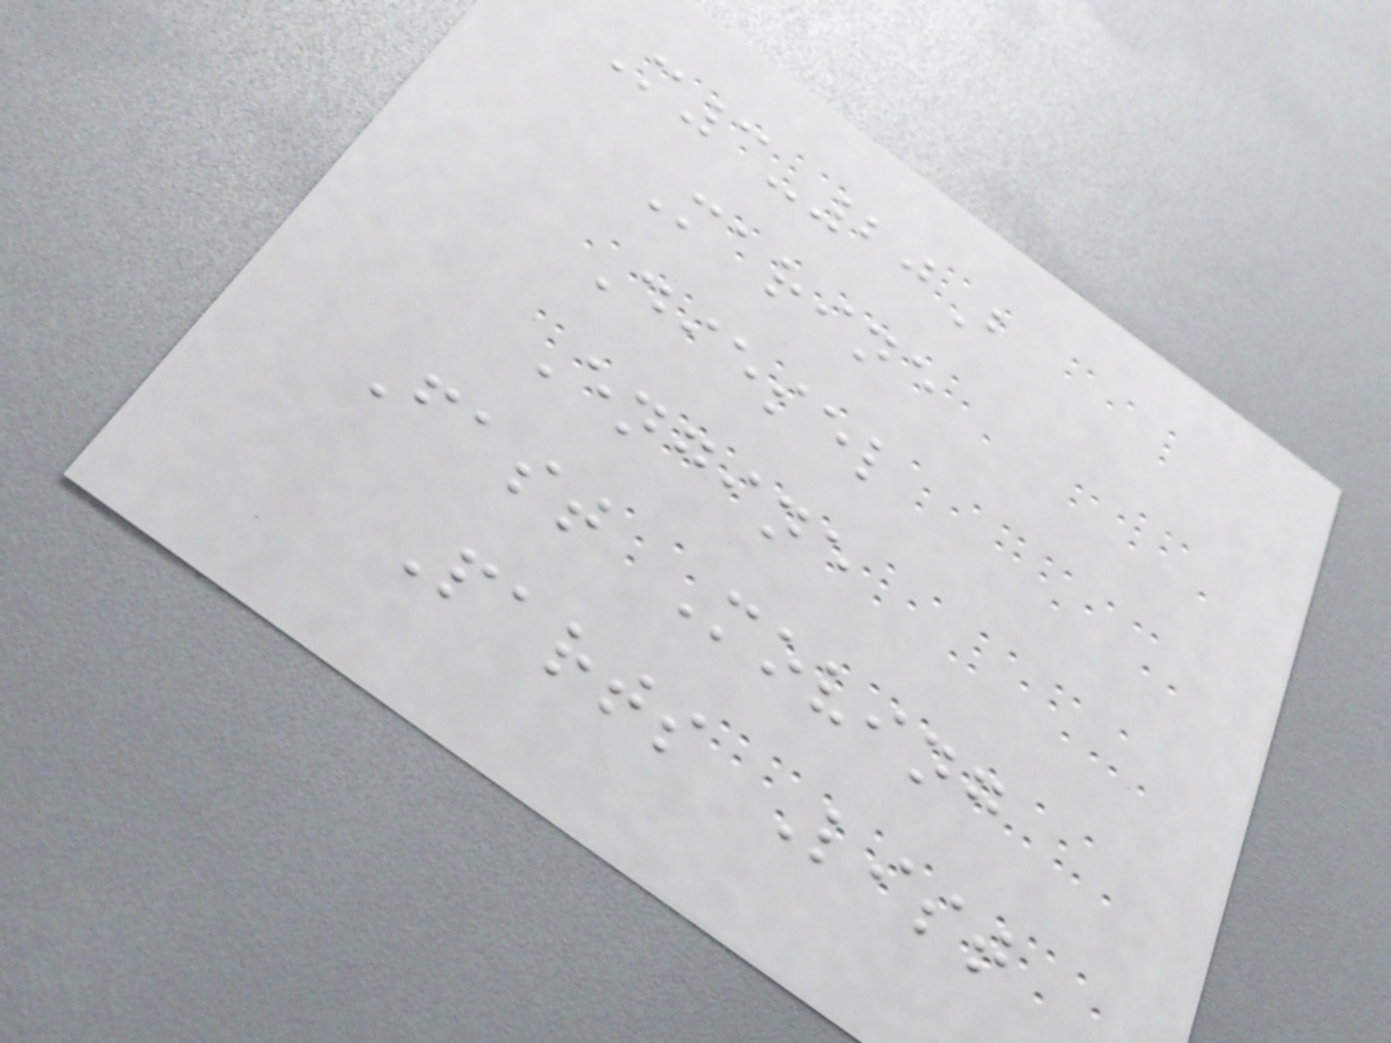M3-20B
Marine
Diesel
Engine
Fast Moving
Parts List
